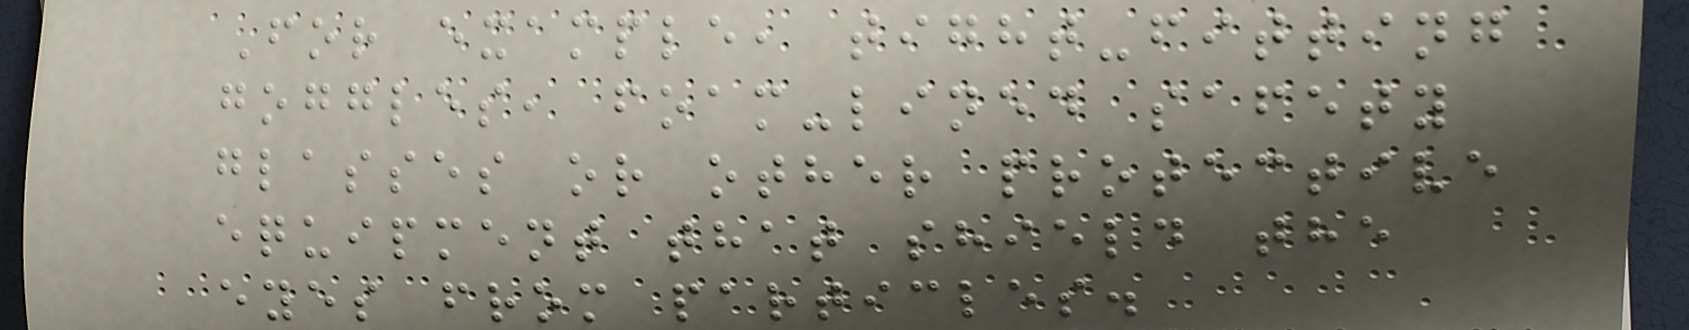For example, tight-fitting
goggles, foam-lined safety
glasses or other protective
equipment that shield the
eyes from particles.
